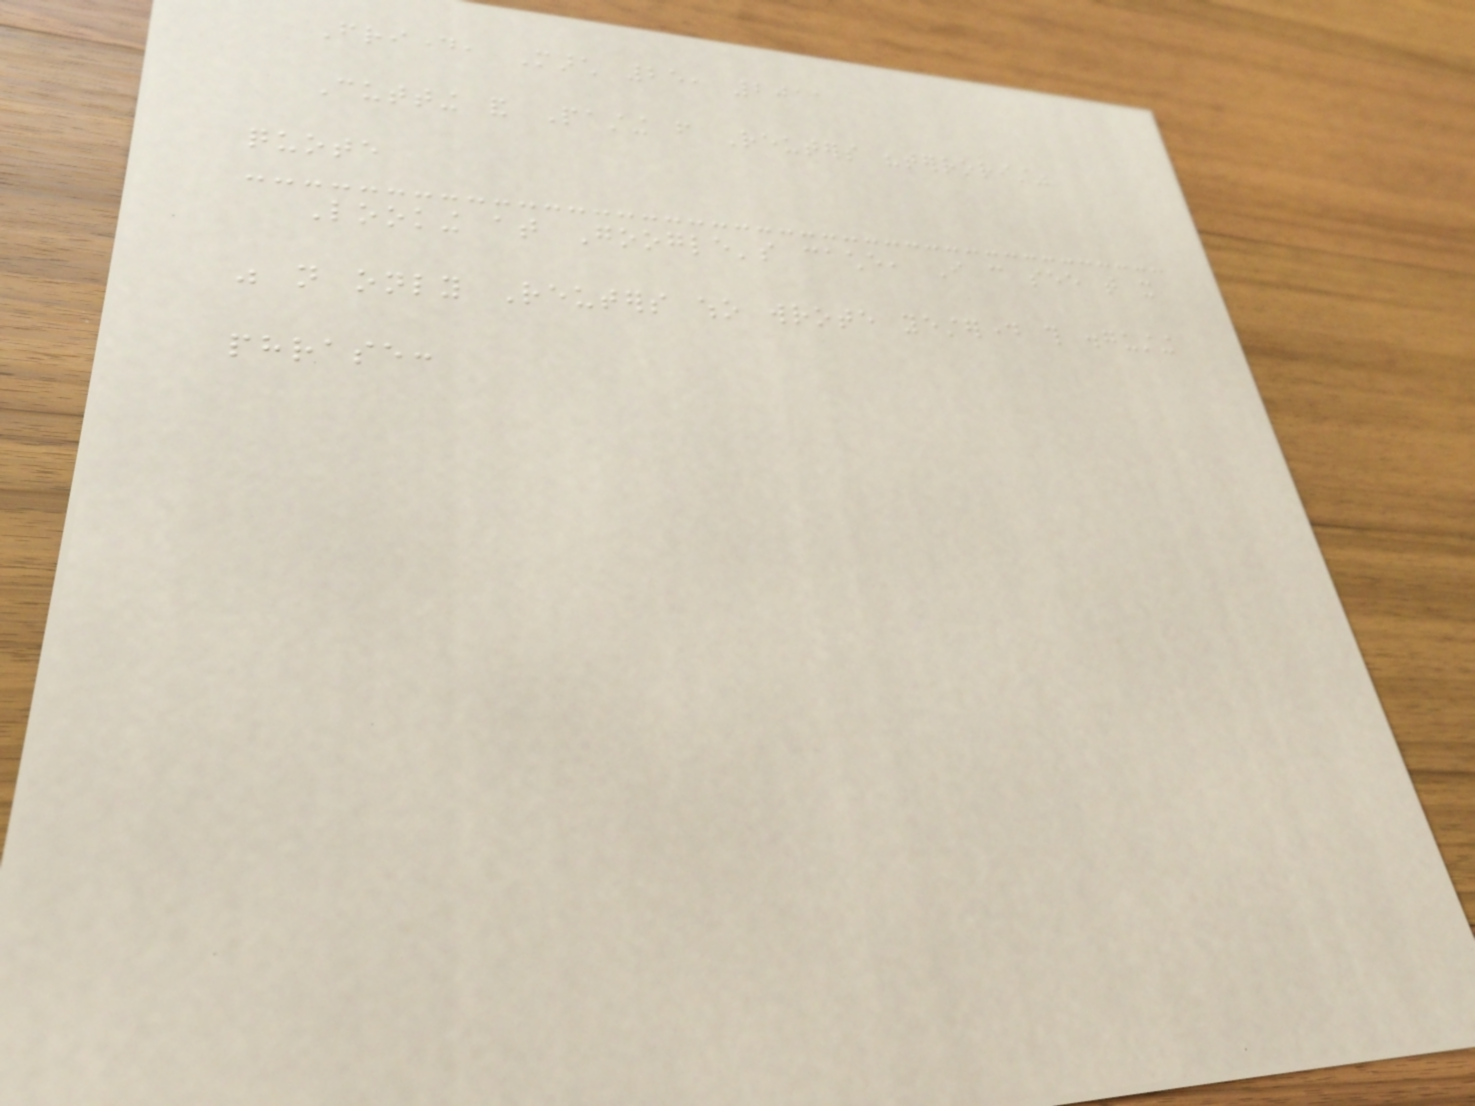Friday, March 25, 2011
Cutting and Pasting from Reuters "terrorist"
quote
Looking at Google's cache, I can see that it
was not only Reuters who wrote yesterday this disgusting
phrase:
